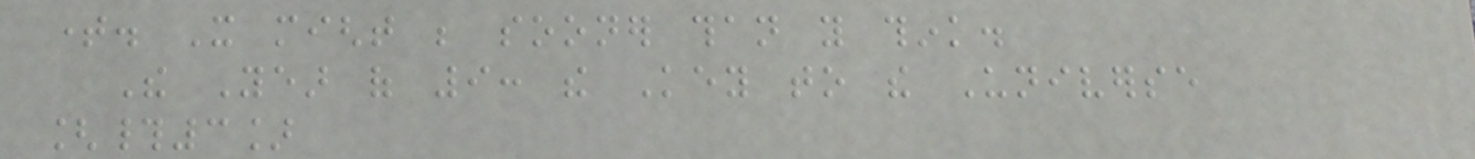time. It might be sooner than you think.
The Year of 9: the Key to the Universe
[#3]
